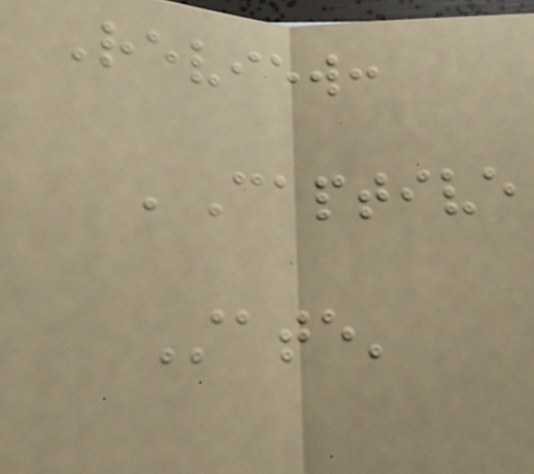Review:
'Captive
State'
